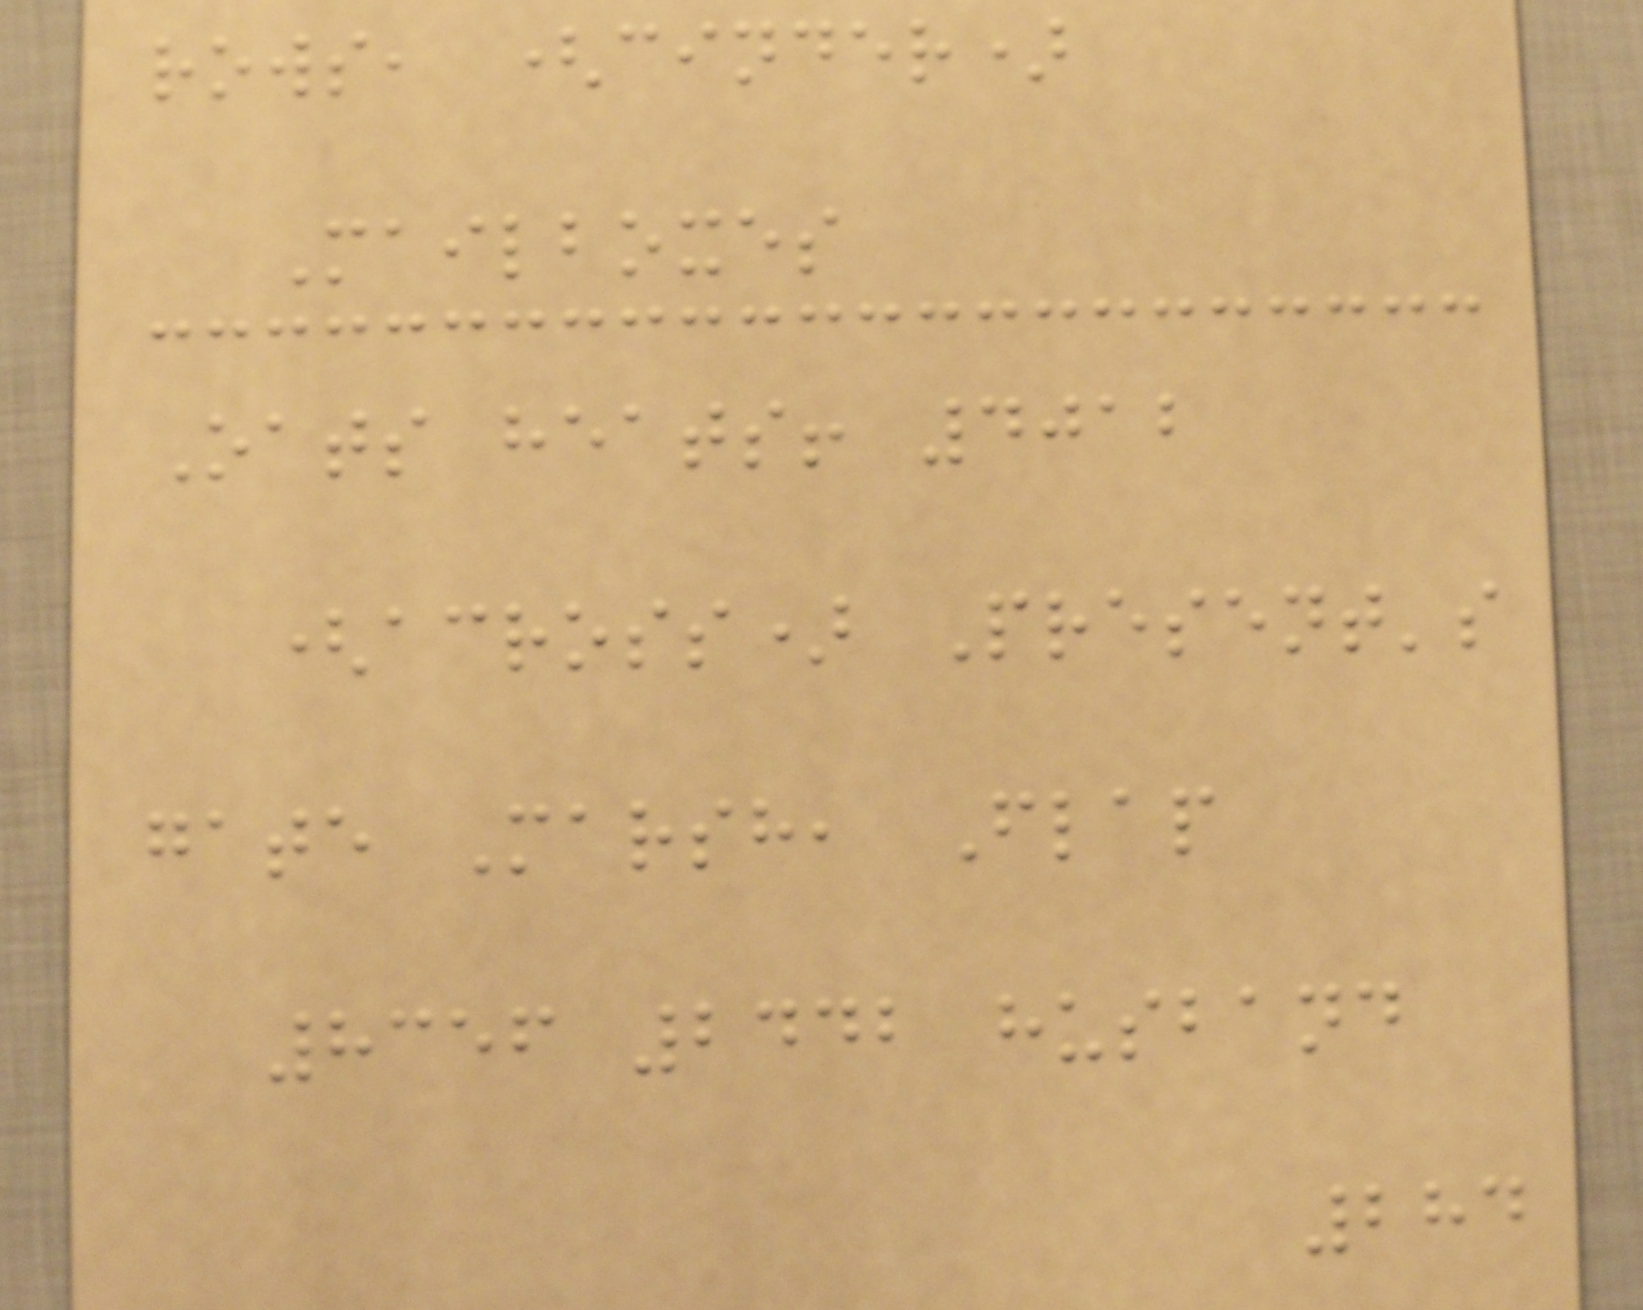rows, (cinder)
Mailboxes
Oats heats! 4012
(across) Present's
gate Marsh, Flap
8356 2442 husband
284
